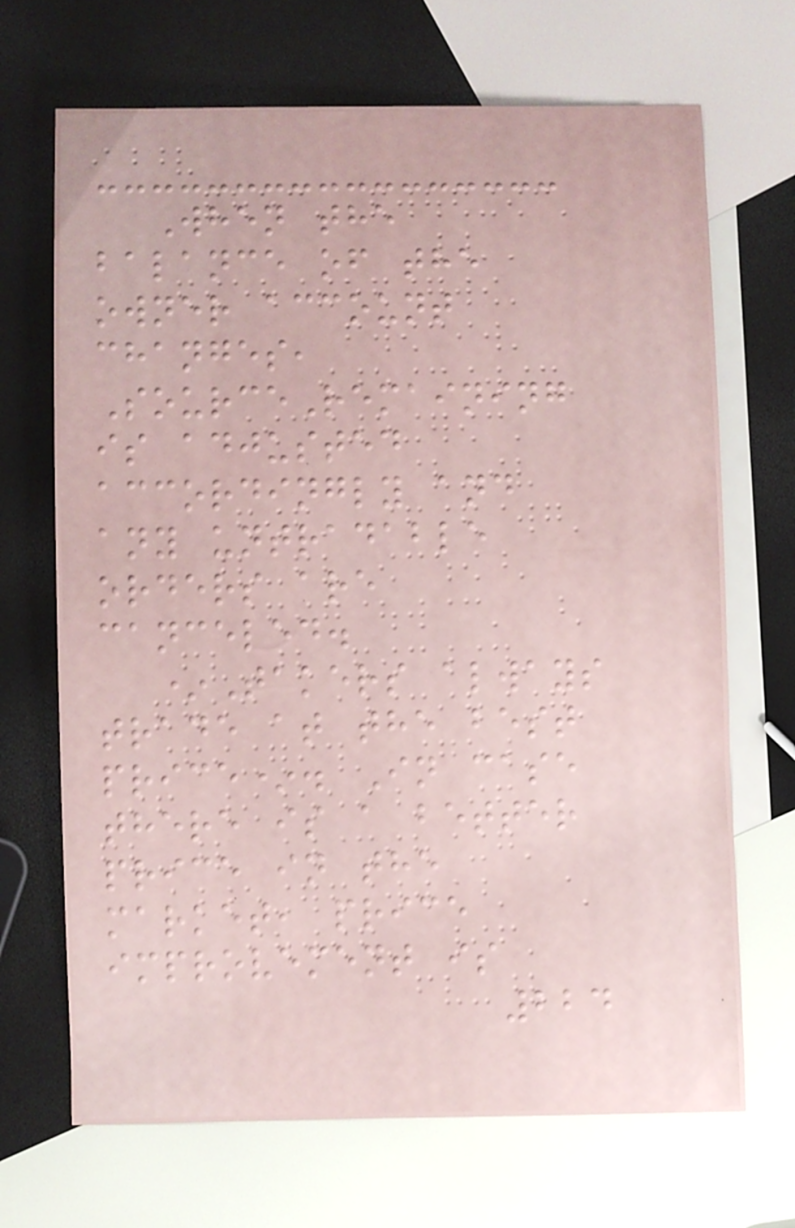When the
balance of the
owner account
changes,
SourceRemaining
is adjusted
accordingly and
any untradable
orders are
canceled.
*Takers always
trade at the best
price*. In case
there is a better
price in the
market, price
improvement is
224
